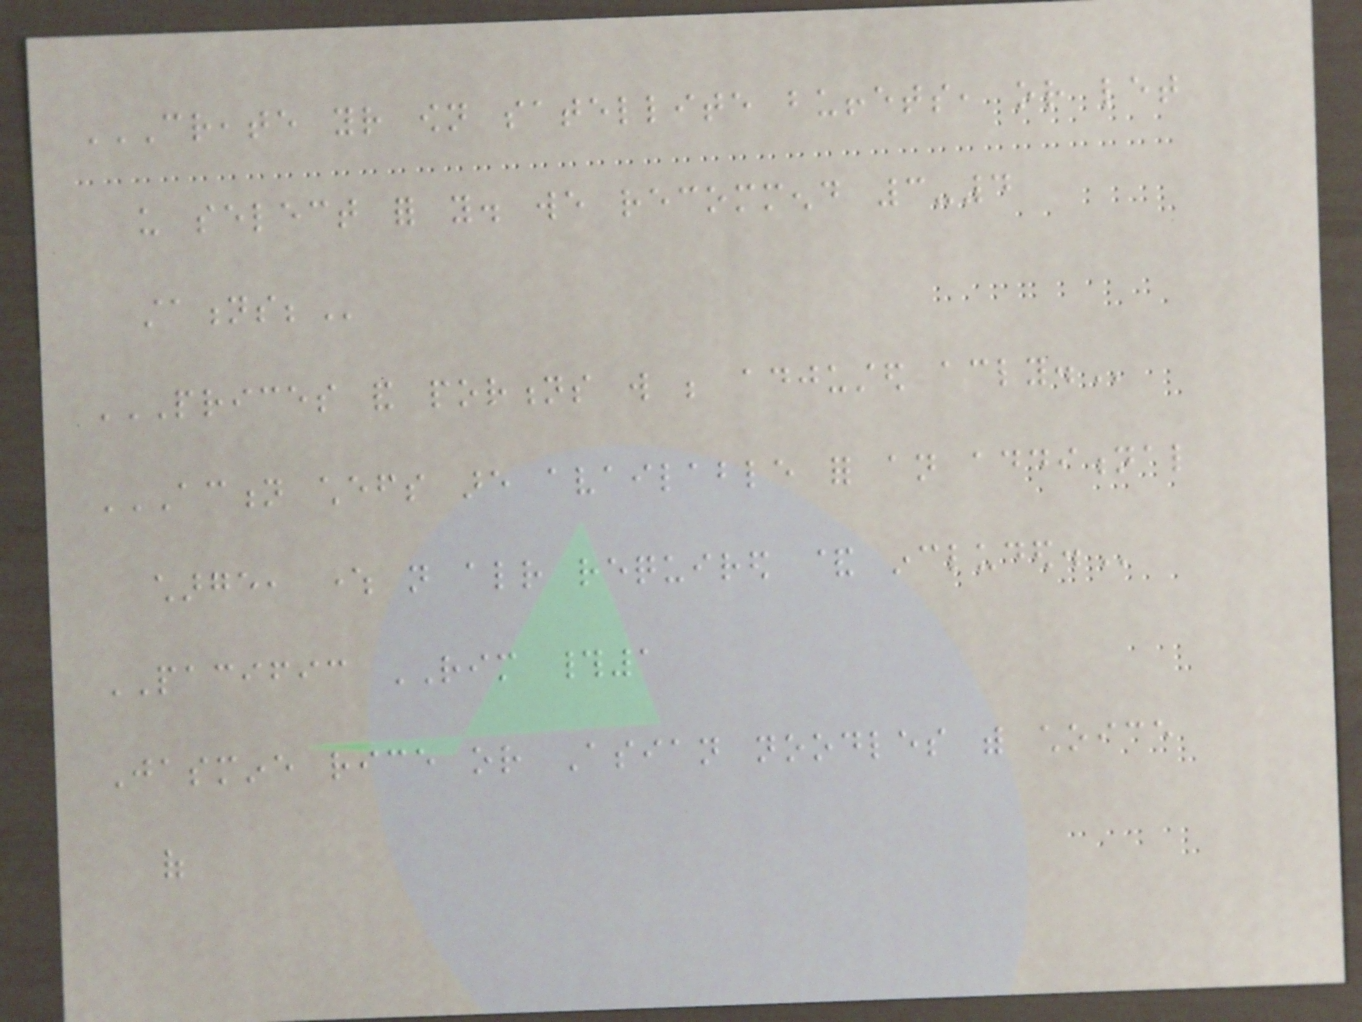CREATE YOUR OWN SATELLITE BUFFETS, OR LET
US SELECT FOR YOU. WE RECOMMEND 3-4
STATIONS;
PRICES AND PORTIONS WILL BE ADJUSTED ACCORDINGLY.
ACTION CHEFS ARE AVAILABLE FOR AN ADDITIONAL
CHARGE, WHERE NOT ALREADY REQUIRED & INCLUDED.
PACIFIC RIM #1
Jasmine rice or Asian noodles with choice
of
